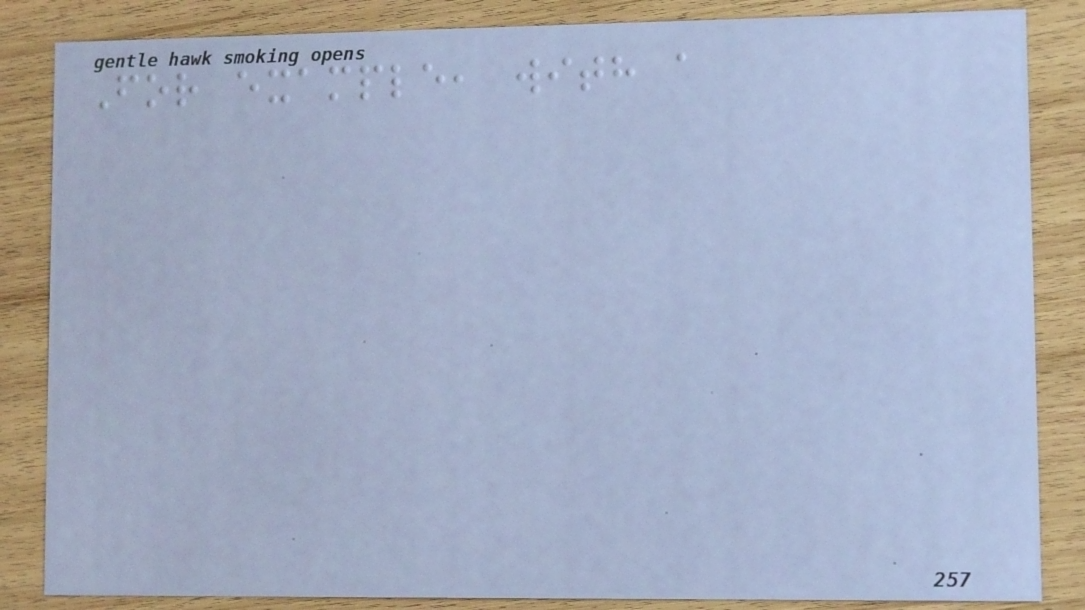For example, with a
